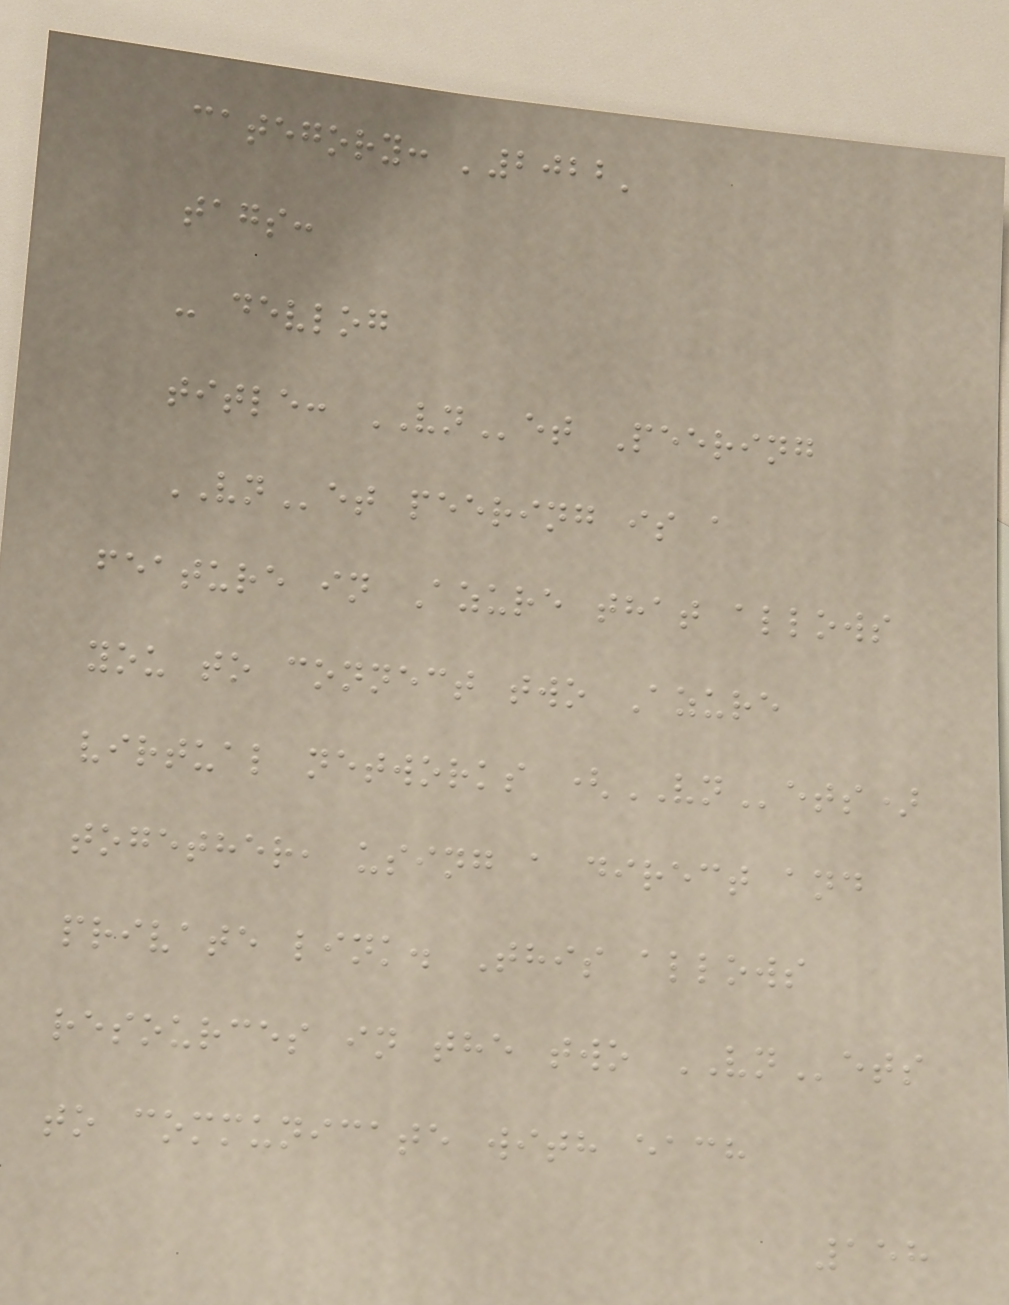category: '2022'
tags:
- devlog
title: VNet Peering
VNet peering is a
feature in Azure that allows
you to connect two Azure
virtual networks (VNets)
together, using a direct and
private link. This allows
resources in the two VNets
to communicate with each
158
